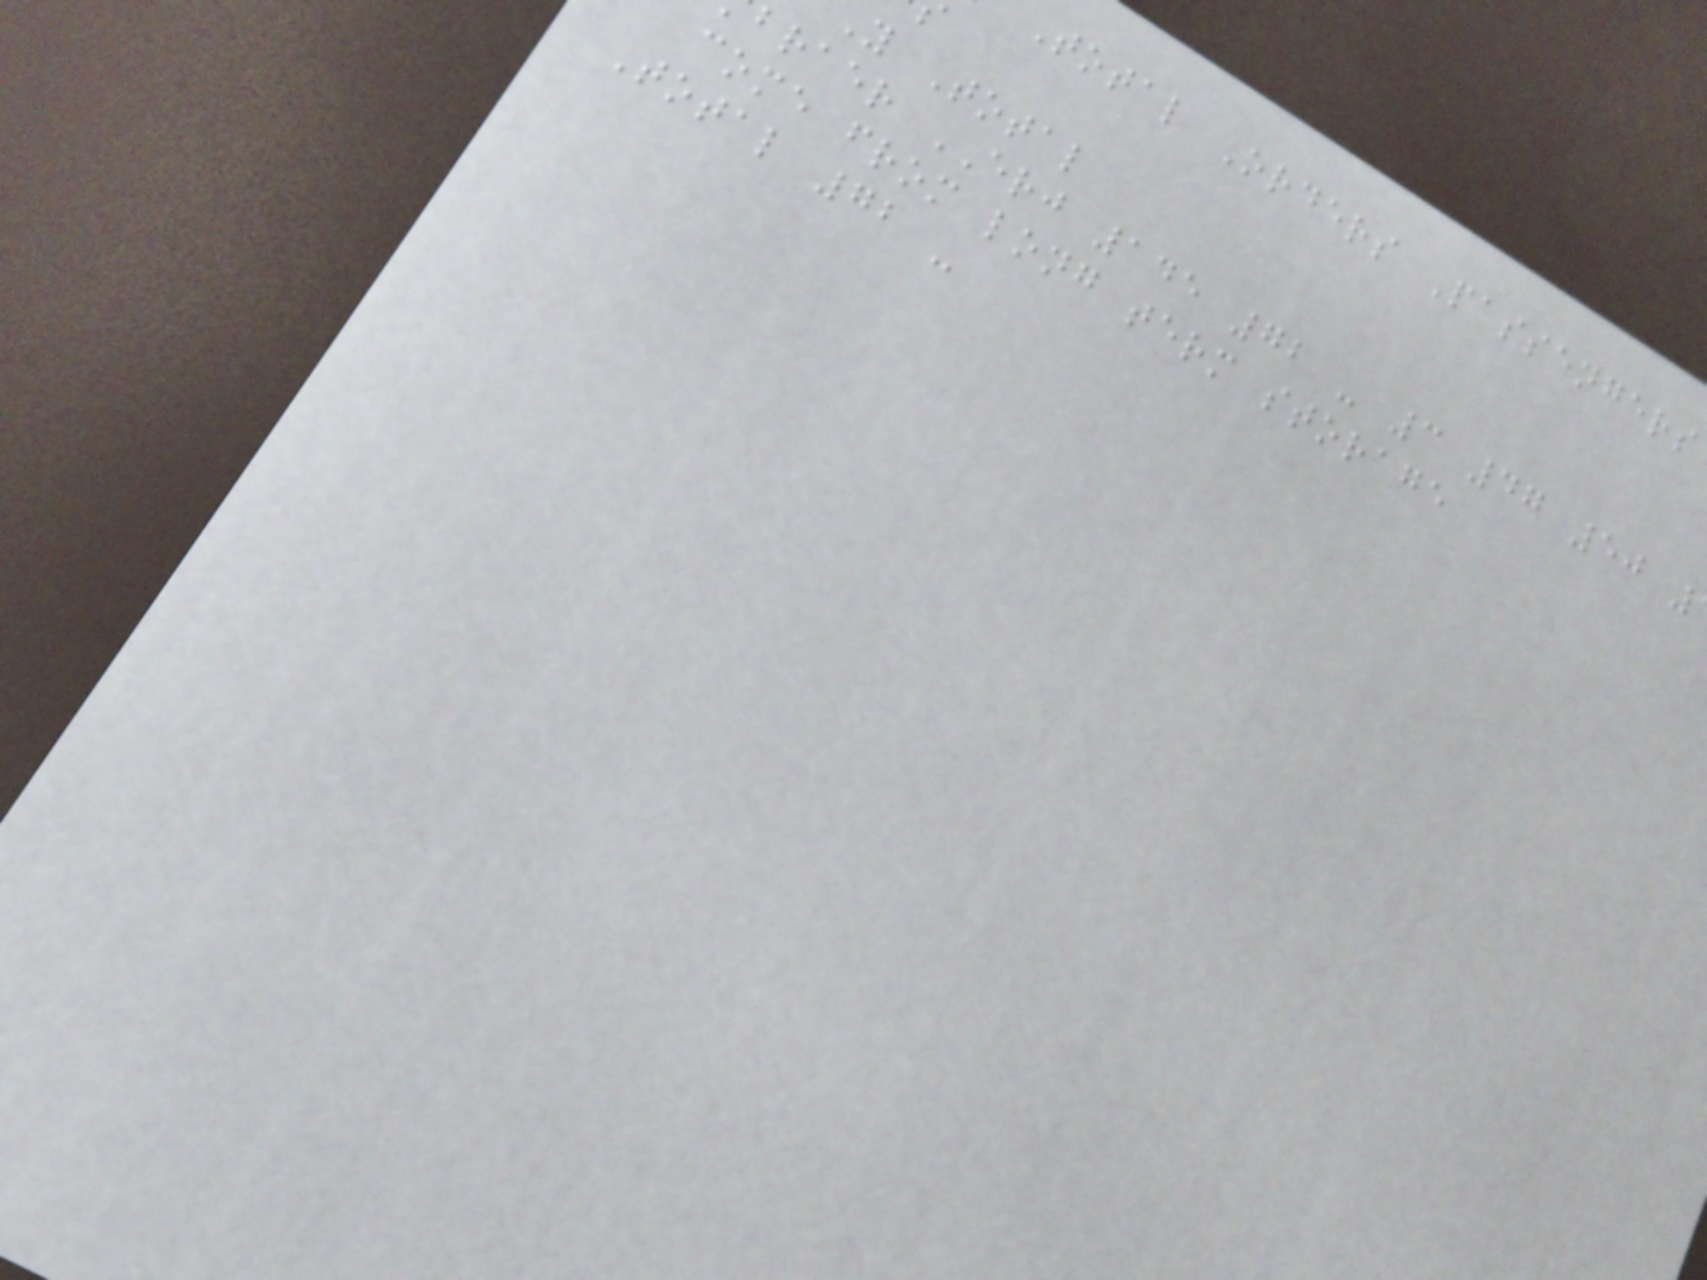Total Orders Passengers
Y Total
braer ERJ 145 72 - 3 47 50
come from long term storage
Total 72 -
